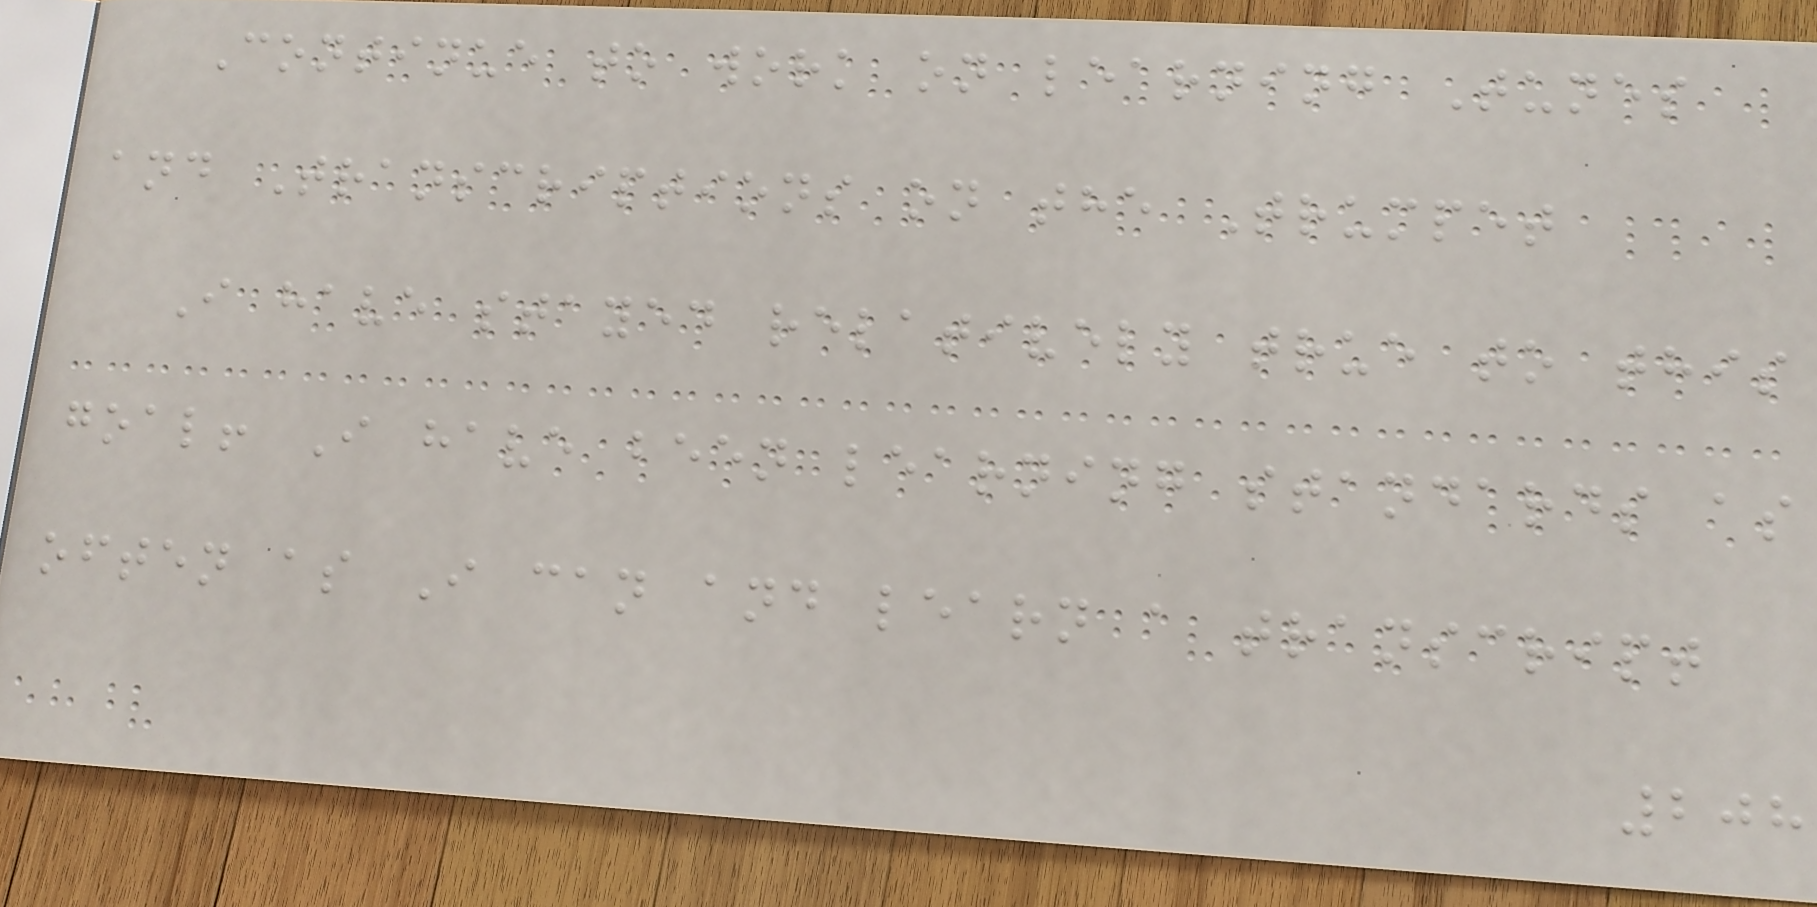Continue to work on learning Tunes
and Transcriptions on the Trumpet
I have stayed relatively true to this
goal! I have been learning standards as
often as I can and learn a transcript
208
